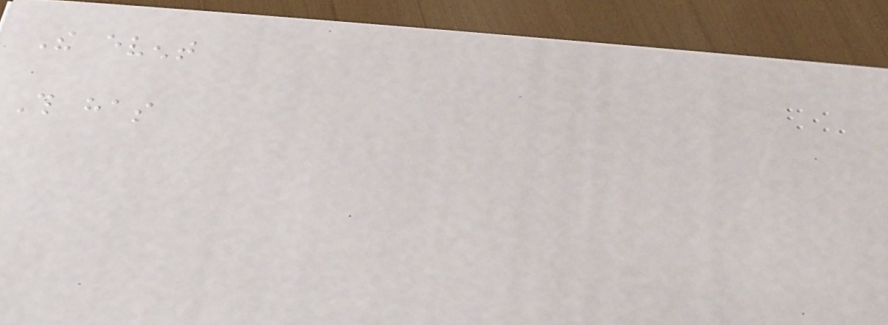The event
This has
